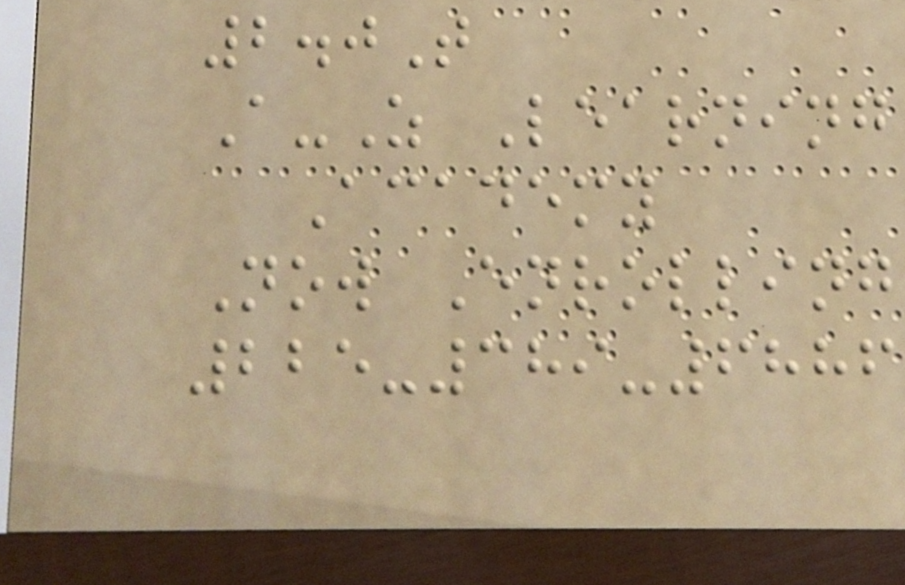2.0T
A-Z Learning
Academy
Now Enrolling
225-389-6886
